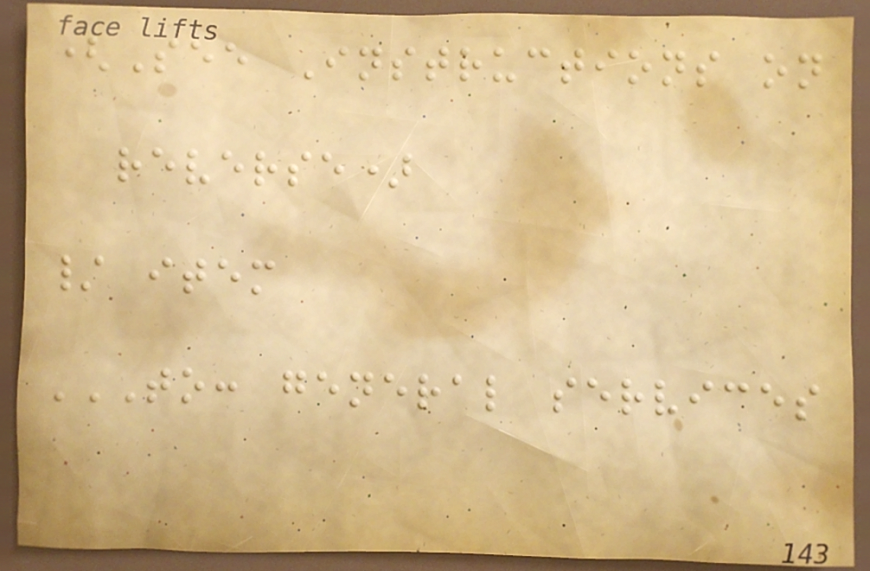(See Instructions on
reverse)
/ item
TO: GENERAL SERVICES
